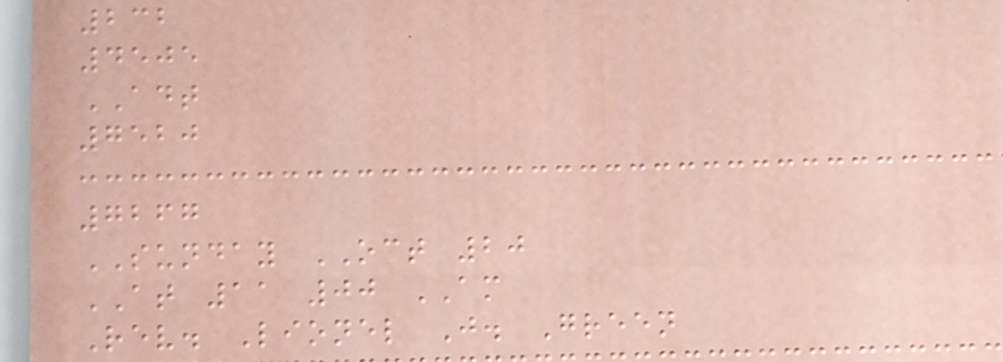232
4505
ADT
7520
7267
SUNDAY OCT 20
AT 11 00 AM
Rev. Lionel J. Green
